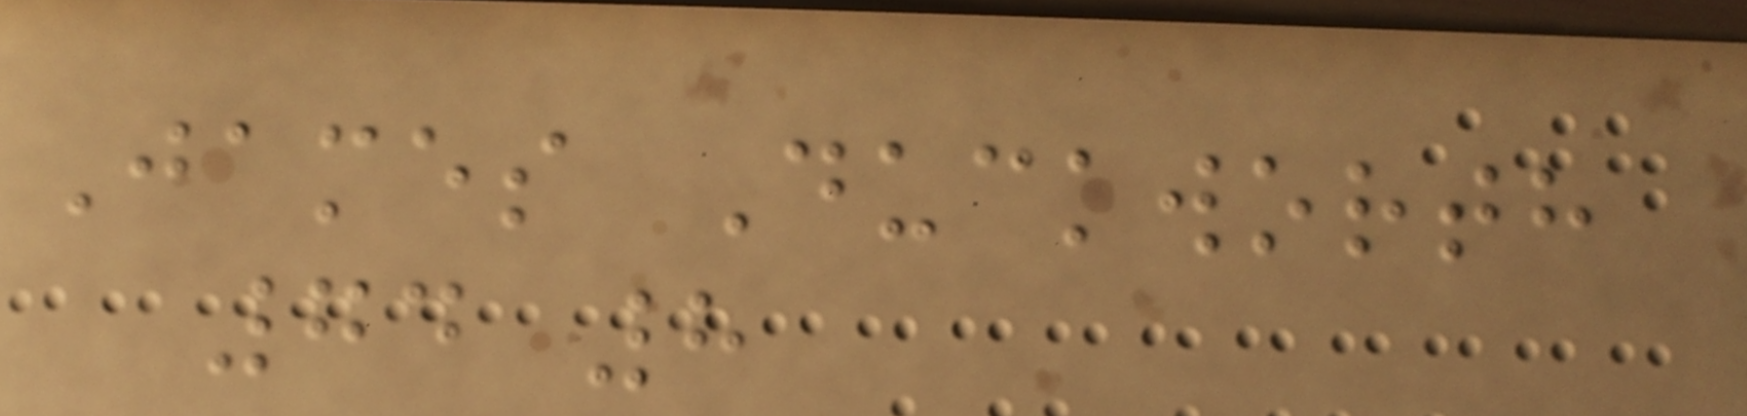James Duckworth
74 8
